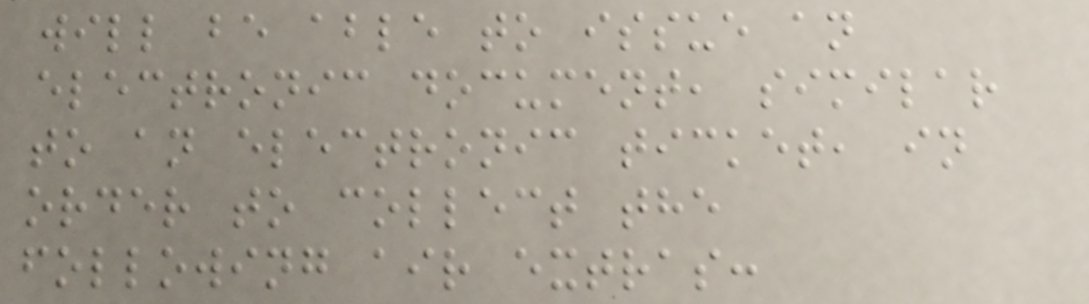will be able to issue an
electronic document, similar
to an electronic ticket, in
order to collect the
following air extras:
